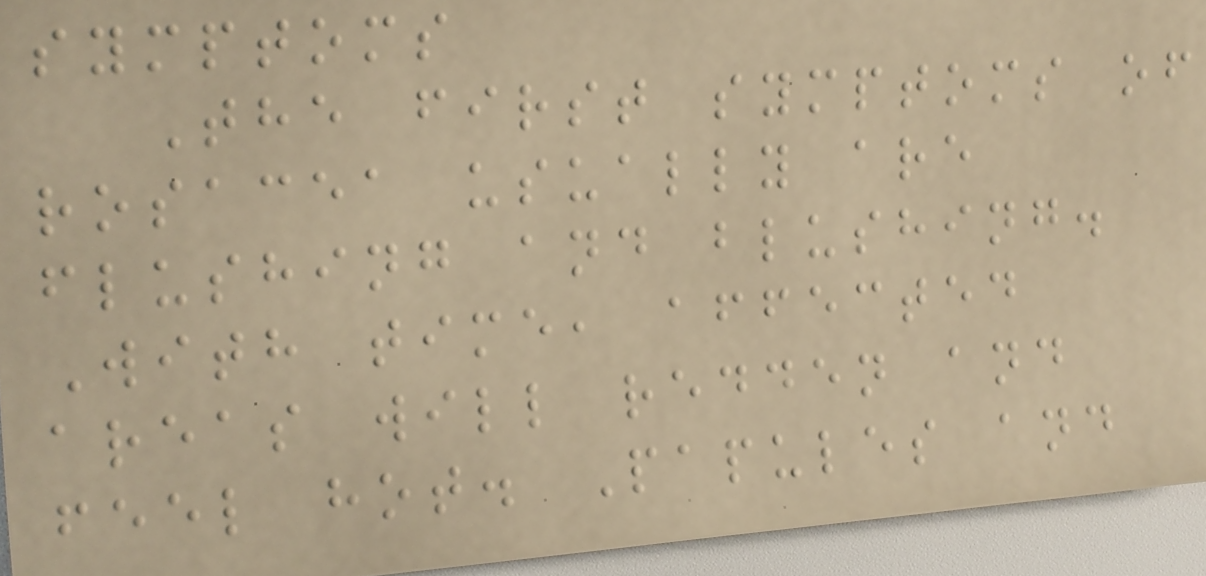symptoms
The first symptoms of
rosacea usually are
flushing and blushing.
With time, affected
areas will redden and
feel hot. Papules and
